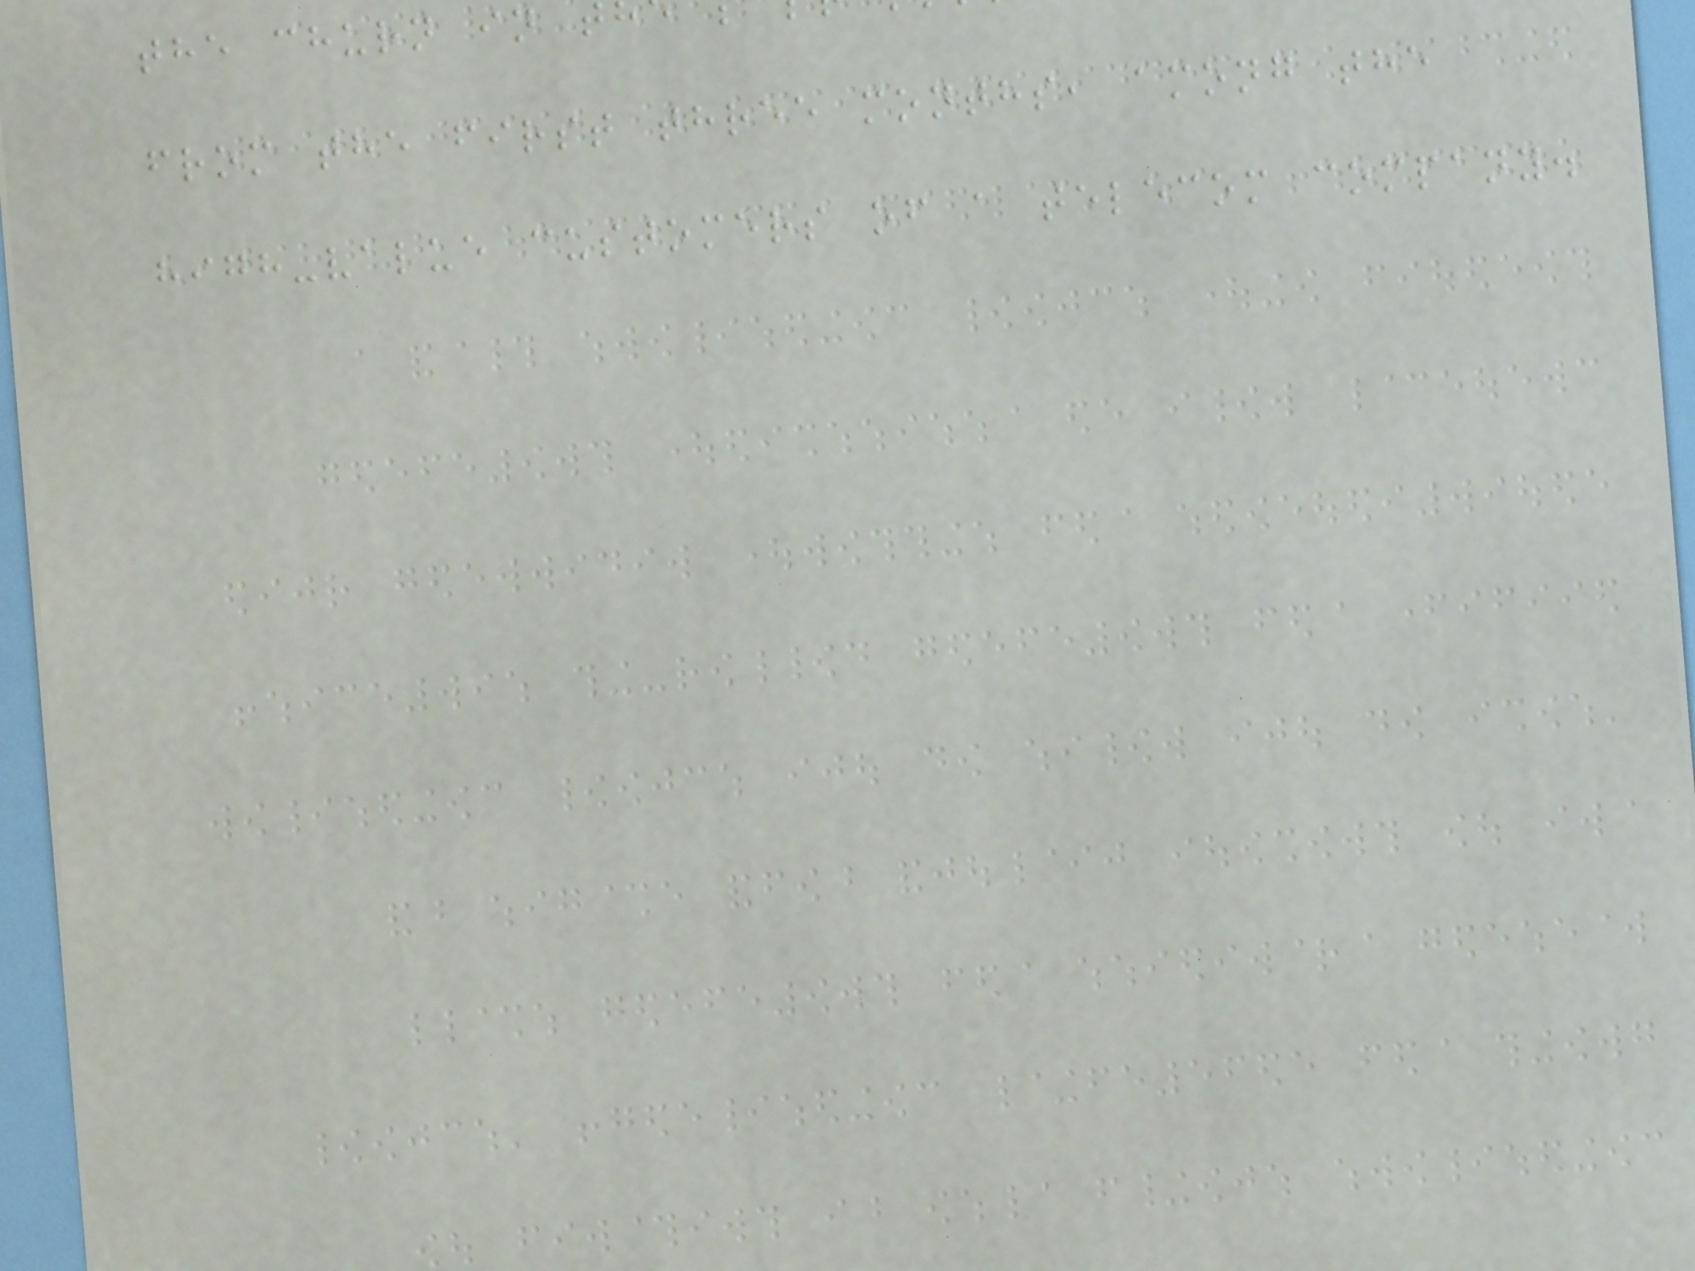the churn in t
from the first three months, among the
high-value customers of a telecom company.
